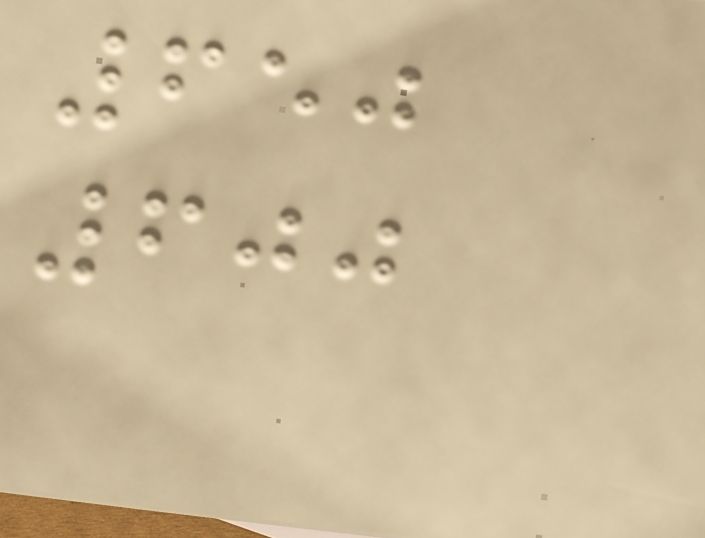650
600
